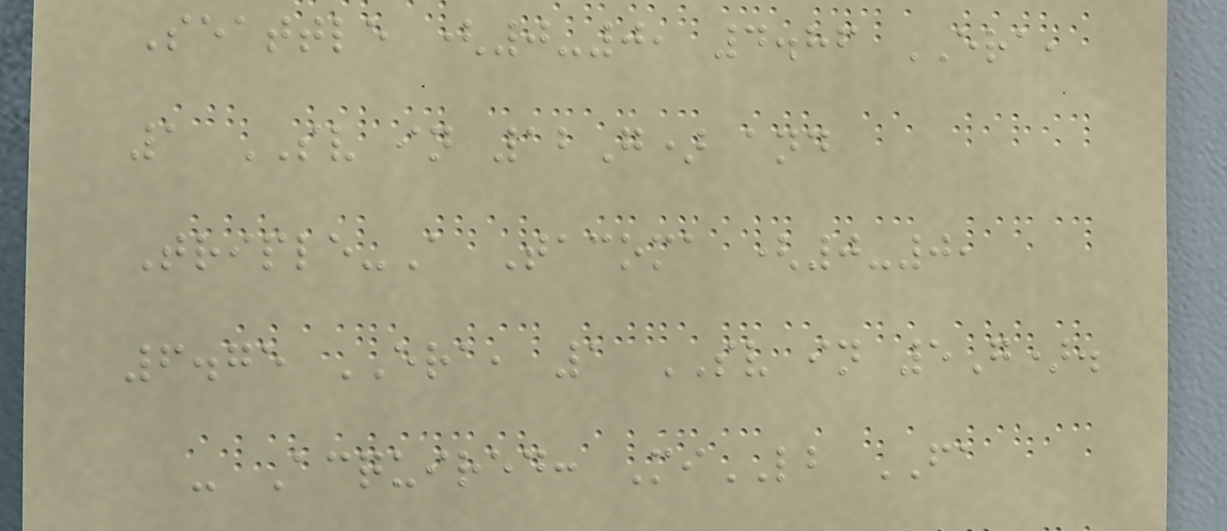Seattle (0-0, 4.86 ERA,
1 SV in 12G) and
Triple-A Tacoma (0-0,
6.75 ERA, 1 SV in 5G).
- Acquired: MiLB FA
